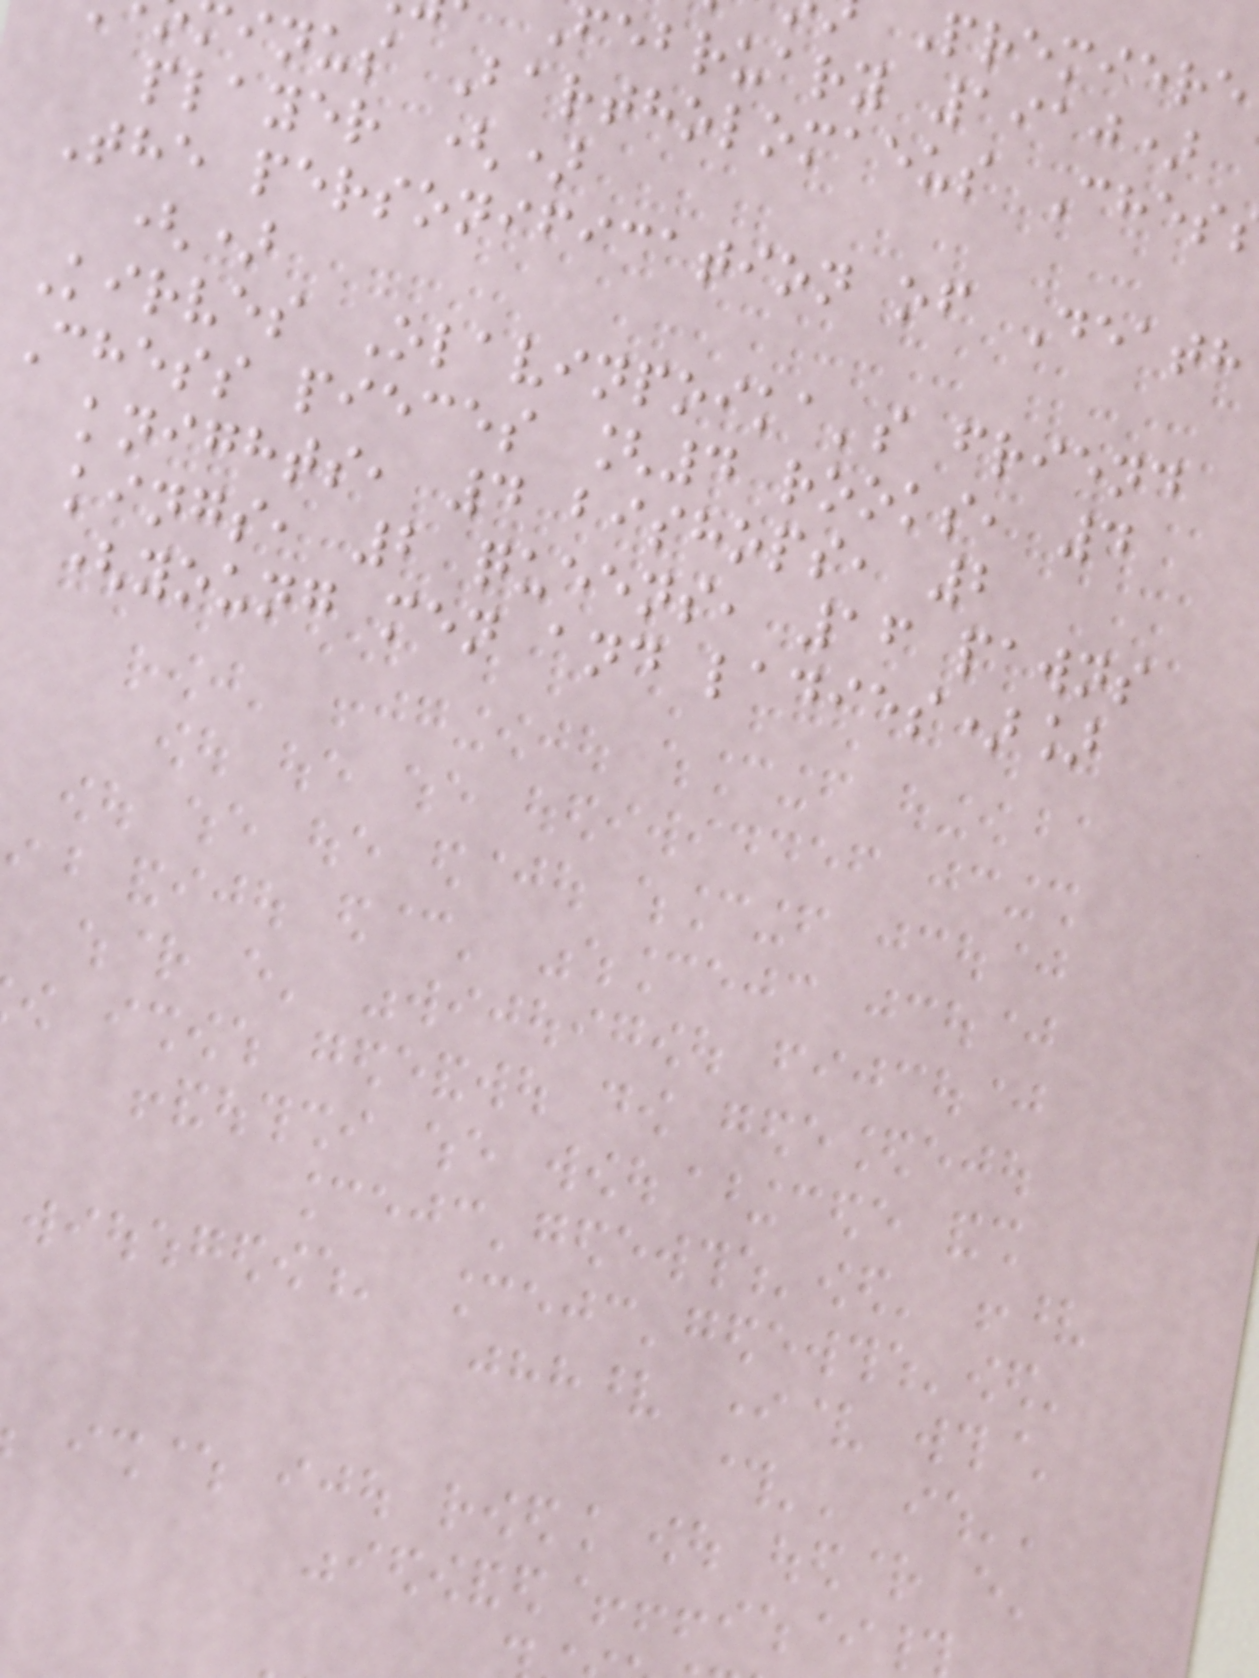Premiere
february 1910)
inus Bartholomaeus Ches
player ()
The personification of Death
()
Kirves Olavinpoika's friend
Chess pieces [4 rooks, 4
knights, 4 bishops, 2
kings, 2 queens, 16 pawns
(young men and ladies)]
